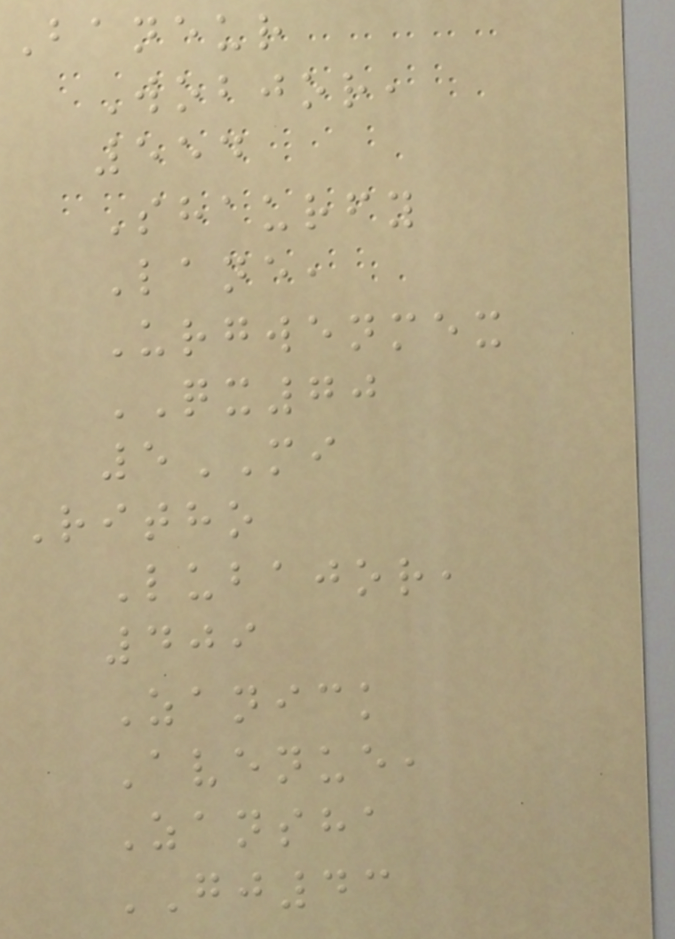Baneur
Wobjor,
554
Shaurfy
Lane,
Urgwenmex
QX70
5MI
Ritho
Lubajor,
409
Zanick
Avenue,
Zansha
GJ43
